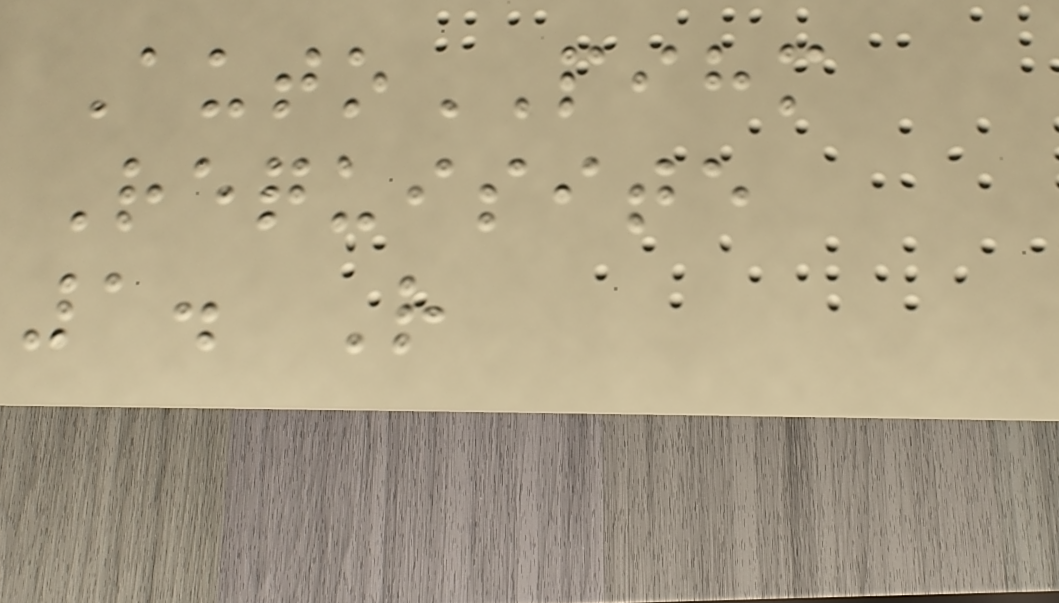AutoPIHM
Requisite
1. R
